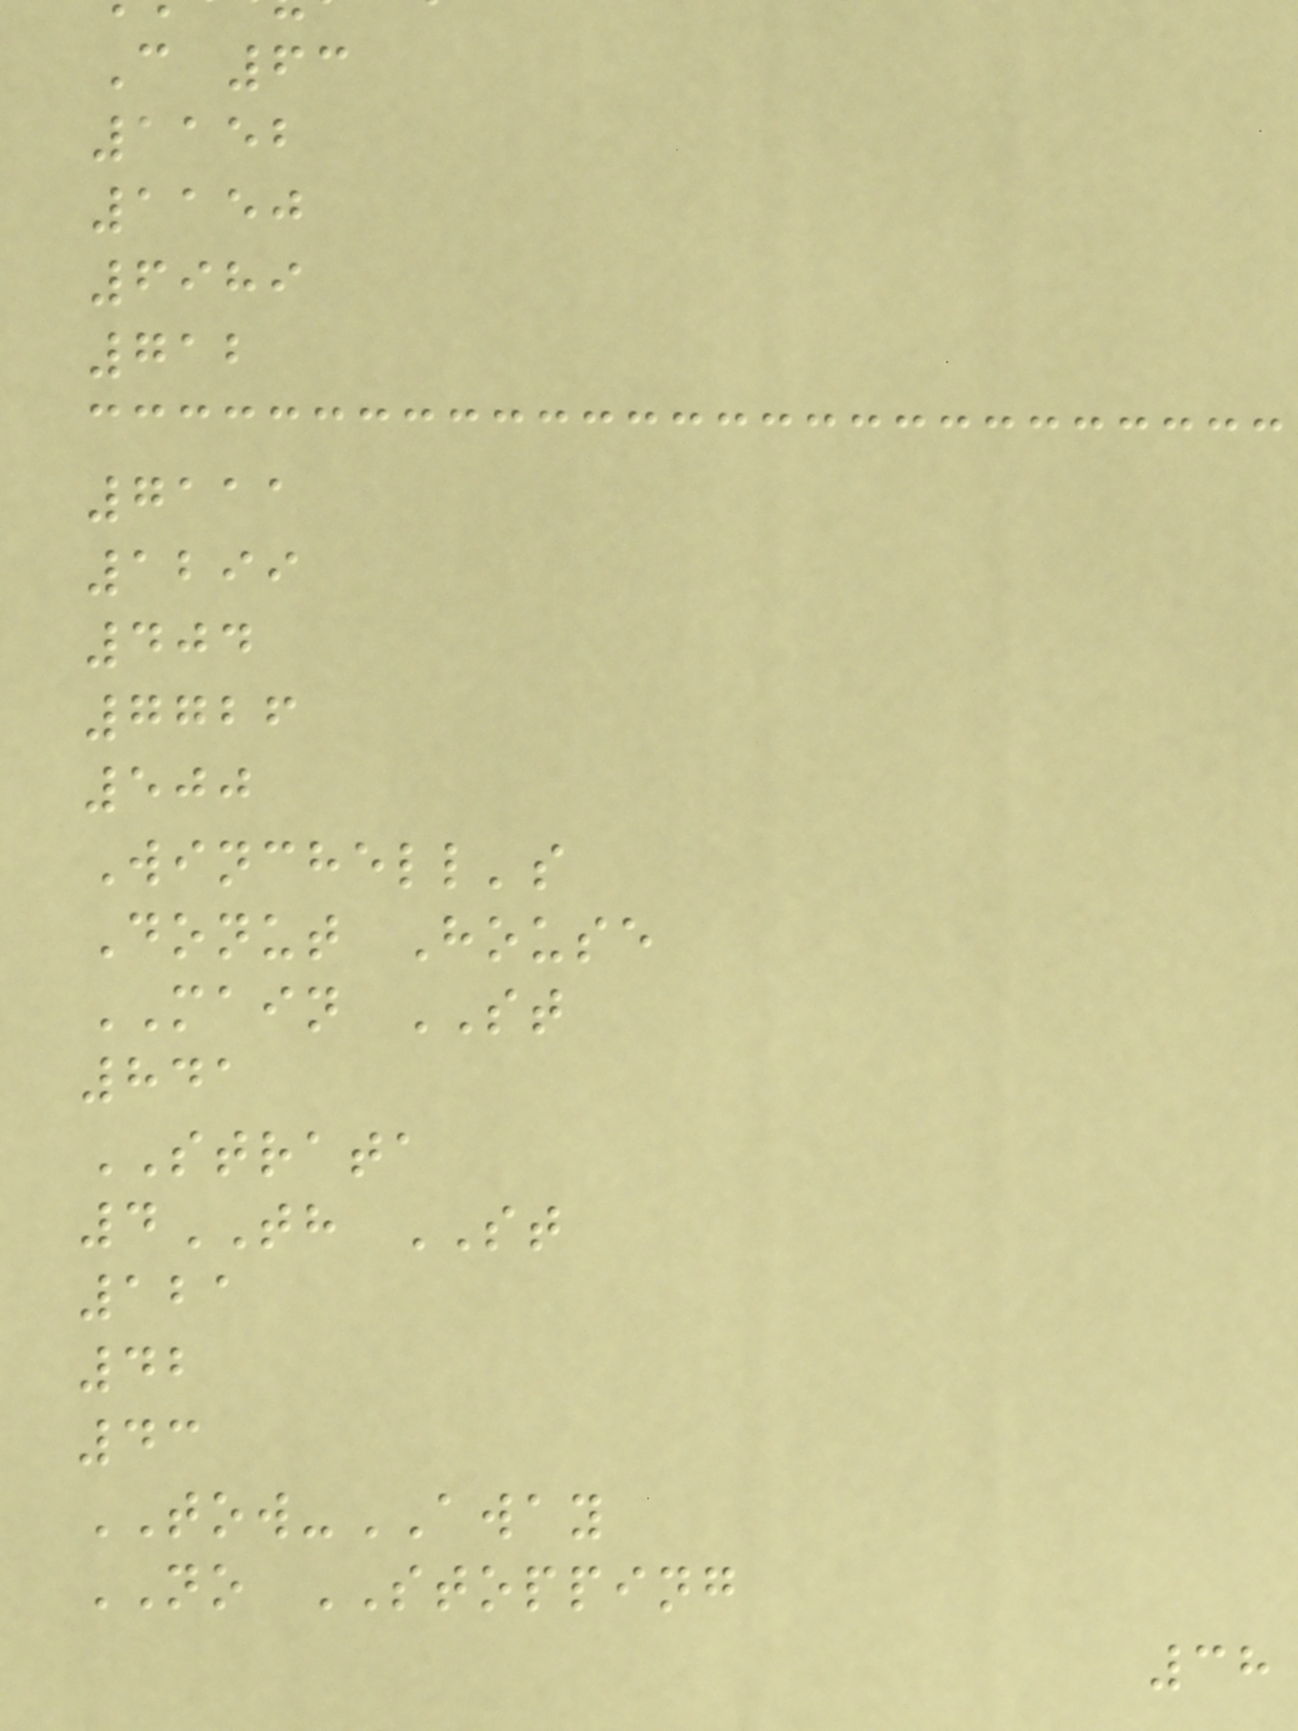C 63
1152
1150
6989
712
7111
1299
404
7726
500
Winchell's
Donut House
MAIN ST
841
STRATA
4TH ST
121
42
43
TOW-AWAY
NO STOPPING
38
